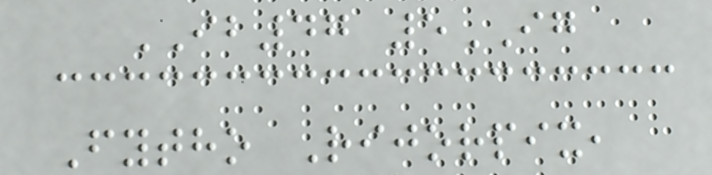IB47 5IG
Fytho Rijorpix,
